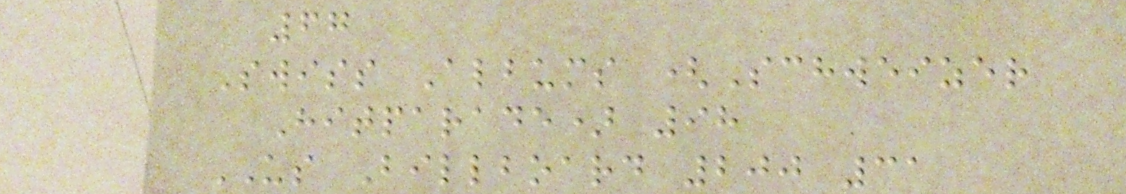67
Swiss Albums (Schweizer
Hitparade) 98
US Billboard 200 31
